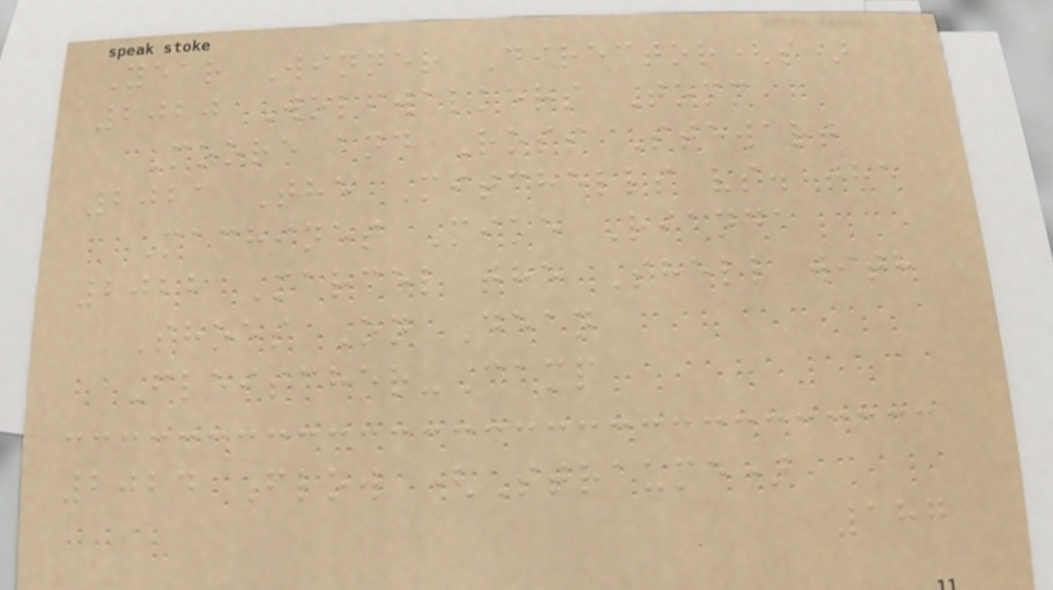Year Winner Director(s)
2020 Wolfwalkers Tomm
Moore and Ross Stewart
2021 The Mitchells vs. the
Machines Mike Rianda
2022 Marcel the Shell with
Shoes On Dean
Fleischer-Camp
2024 Flow (Straume)
187
